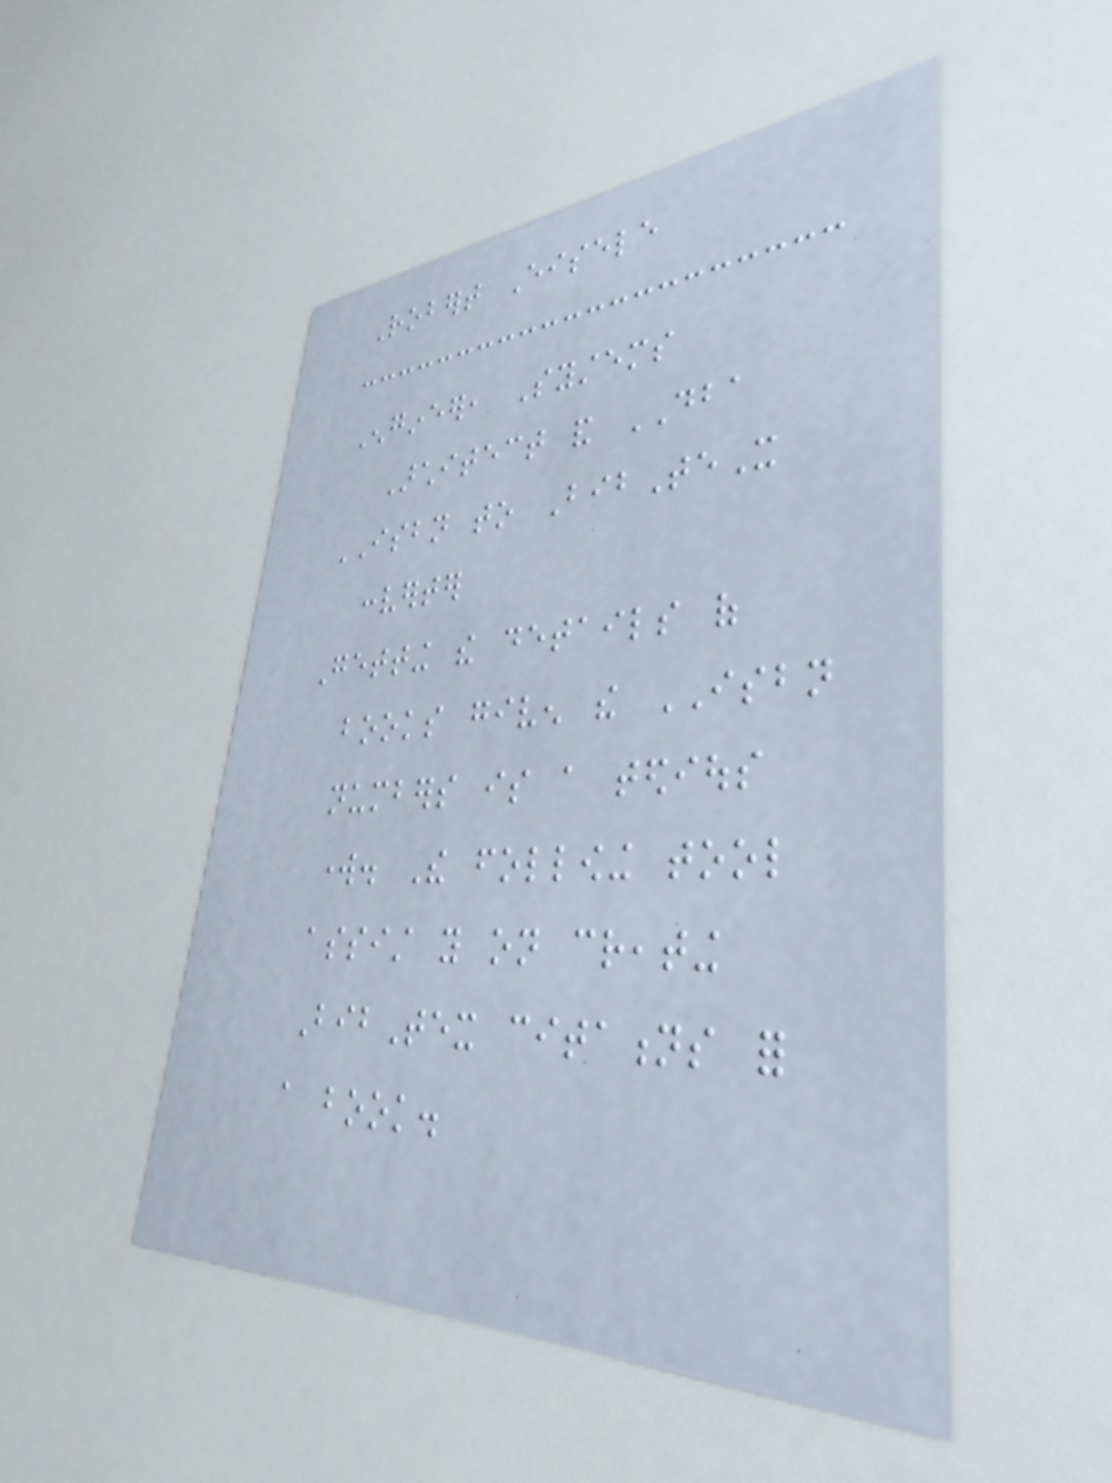Robert Eisele
Engineer, Systems
Architect and DBA
ISBN to BibTeX
converter
Getting the details of
books given the ISBN
numbers is a tedious
work. The following tool
assist you on creating
BibTex citations for
a book.
